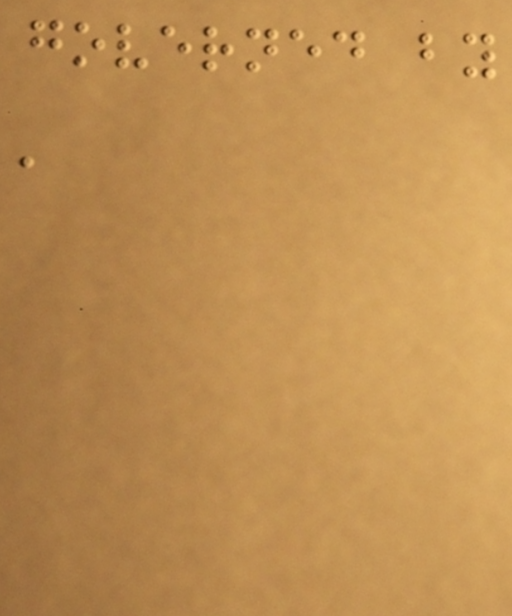governed by
a
